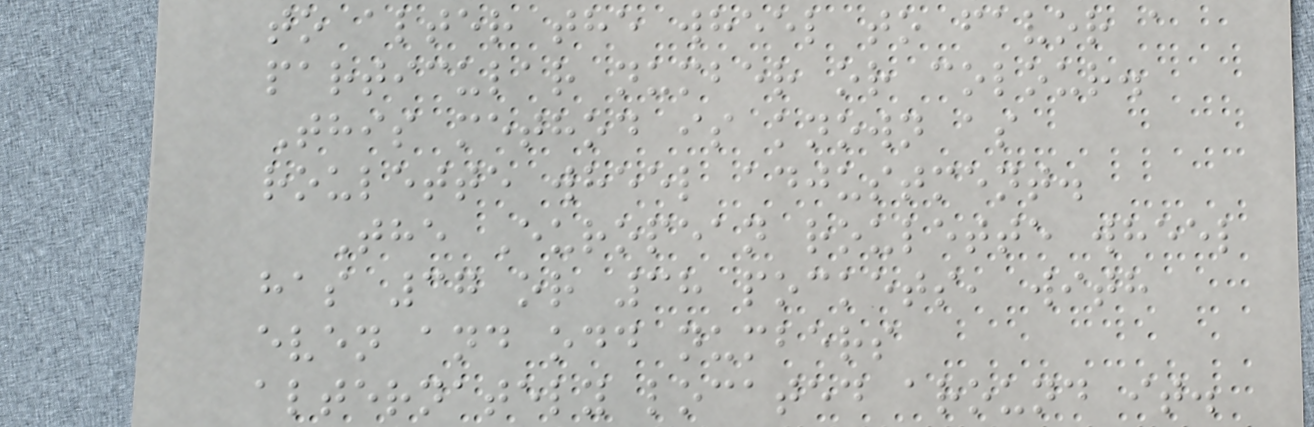to alter the wheel to favor a
particular number or colour.
This method is known as
roulette wheel adjustment.
The European roulette wheel
has 37 or 38 pockets, with
even and odd numbers
alternately located around it.
